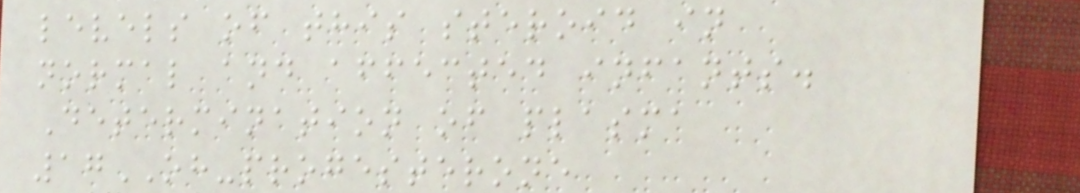levels of this steroid in
normal and affected infants.
Determination of plasma
17OH-progesterone
